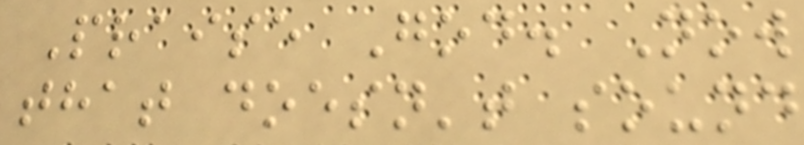Praise God. Now
that doesn't sound
